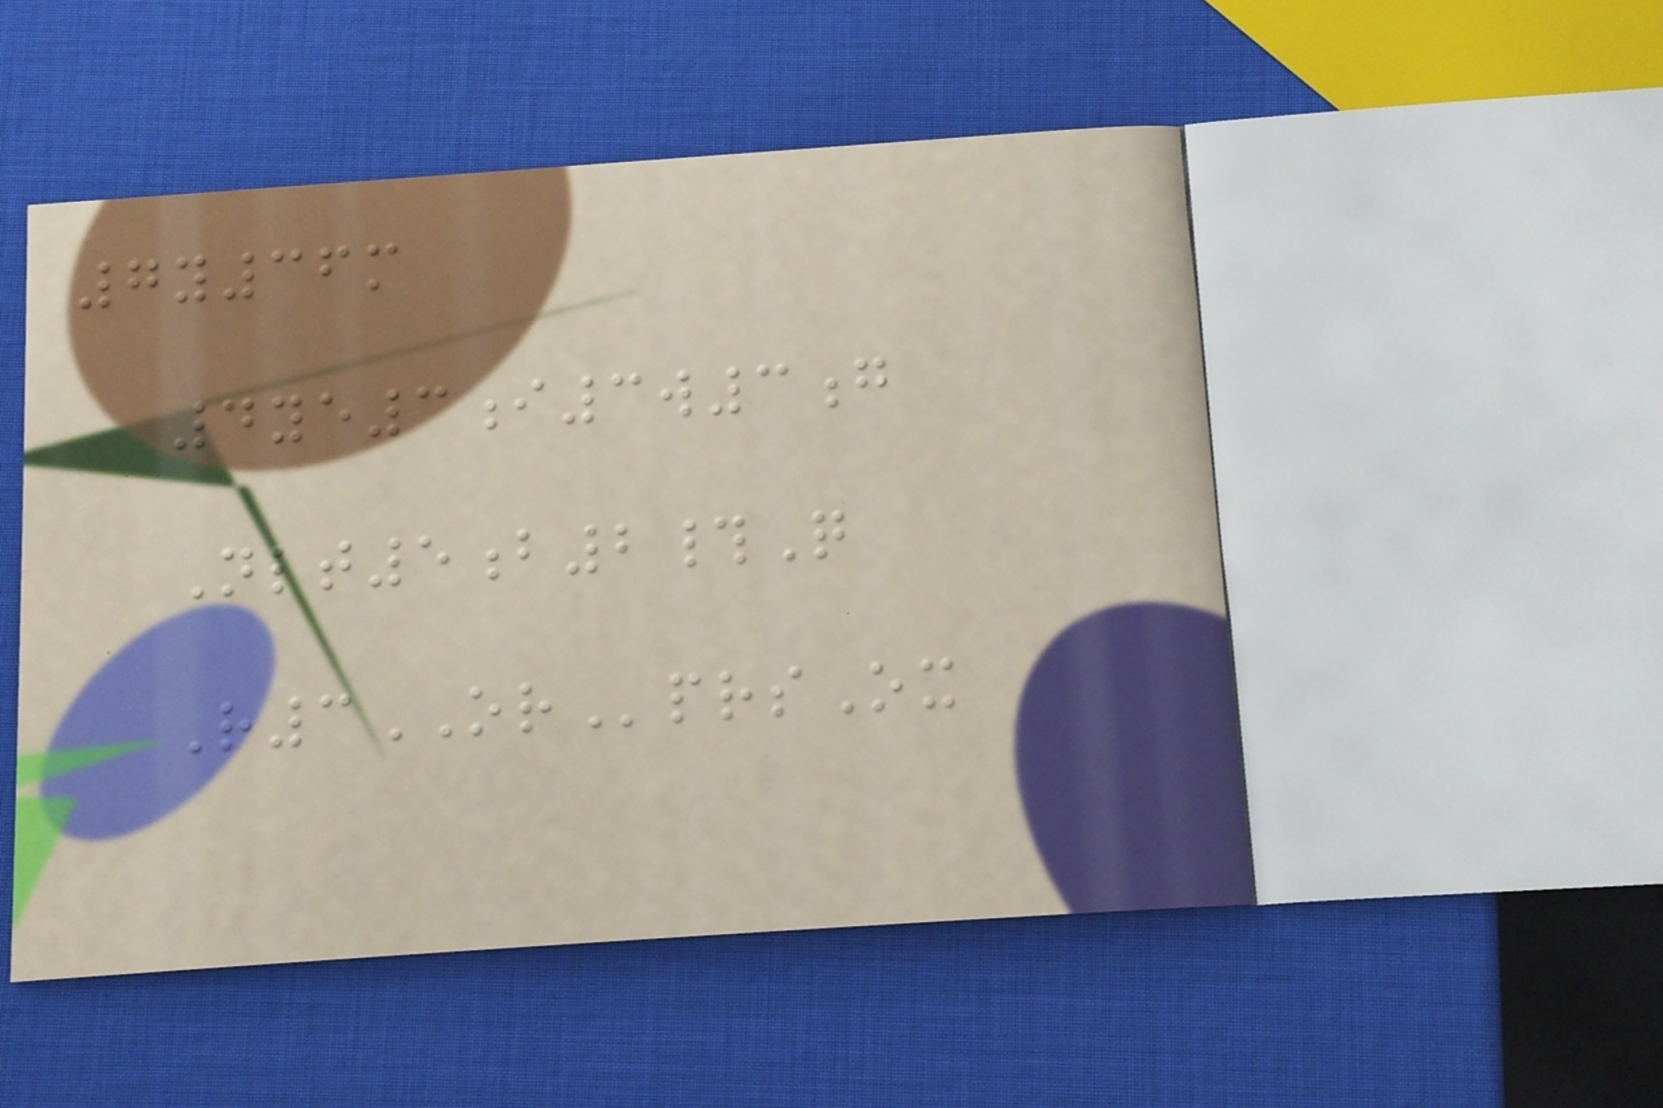7y36m
4ye3i3w3g
Nlt5b2#Q
R3ORprsOx
